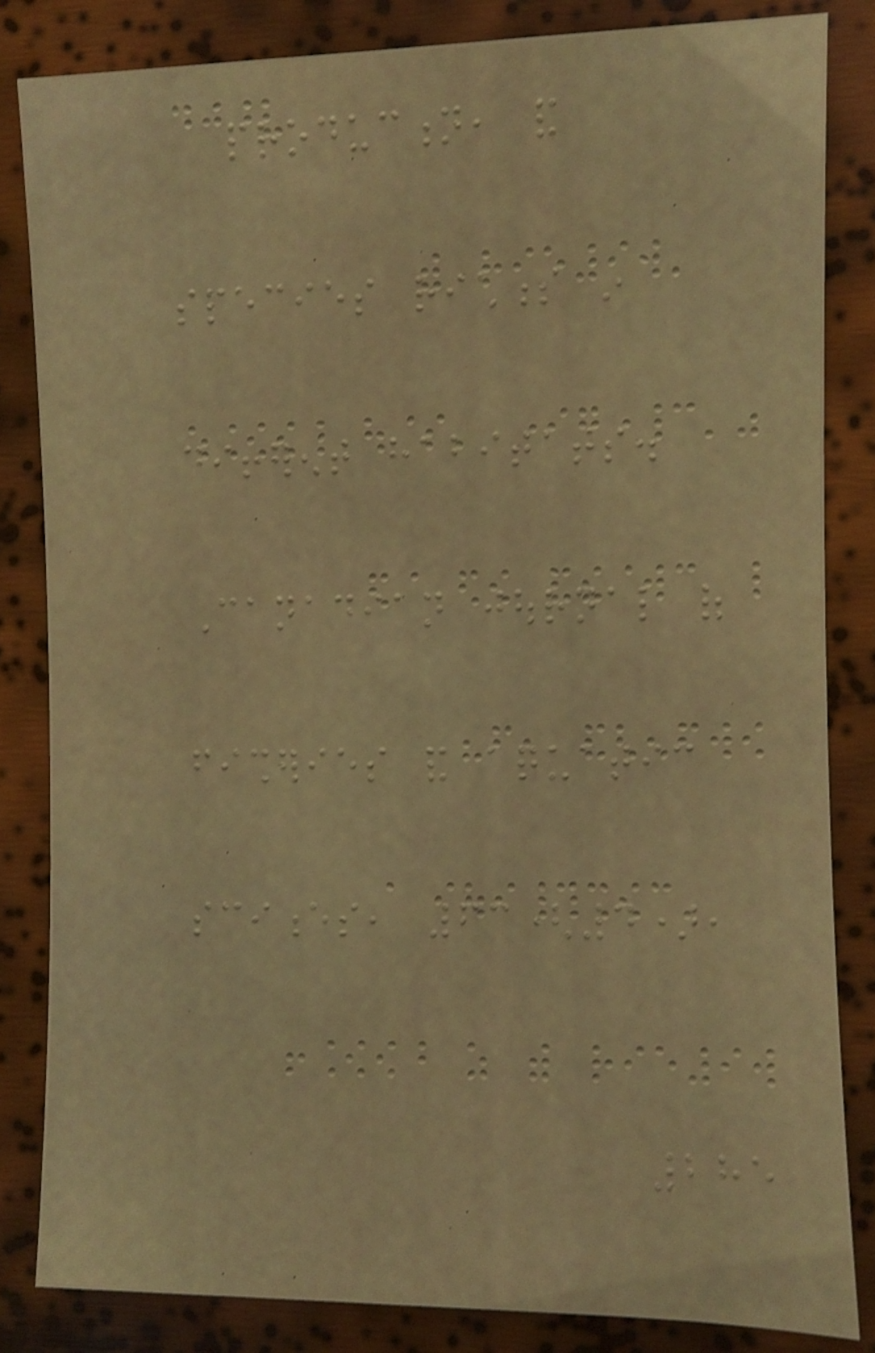production, and
species richness in
different habitats.
Canadian journal of
fisheries and aquatic
sciences, 63(4),
285
